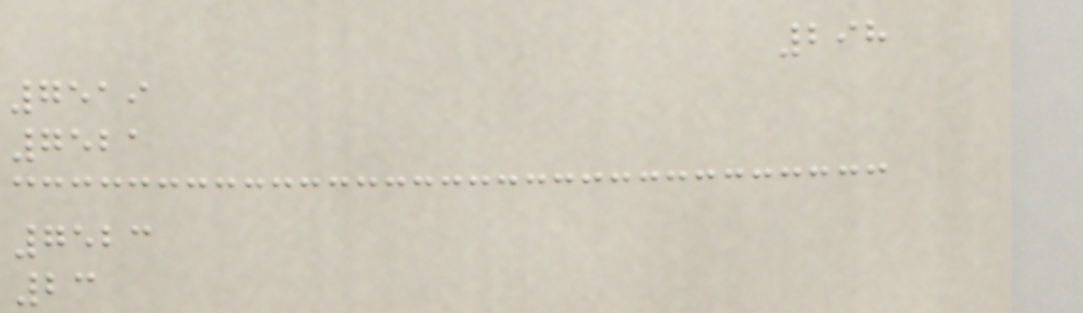298
7519
7521
7523
23
